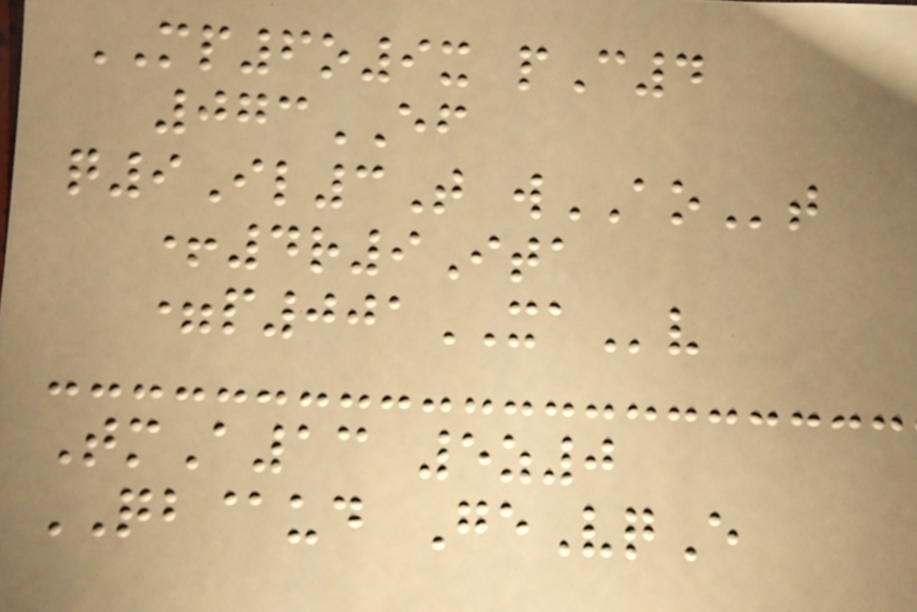MP6o9x pC4
073EF
q9Il3T wAOt
+4r9Ita
=p001XAv
TmA13 5z0
QB@ud GeVqE
